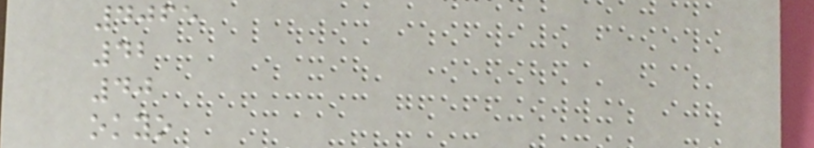4065
42
40
okyo
